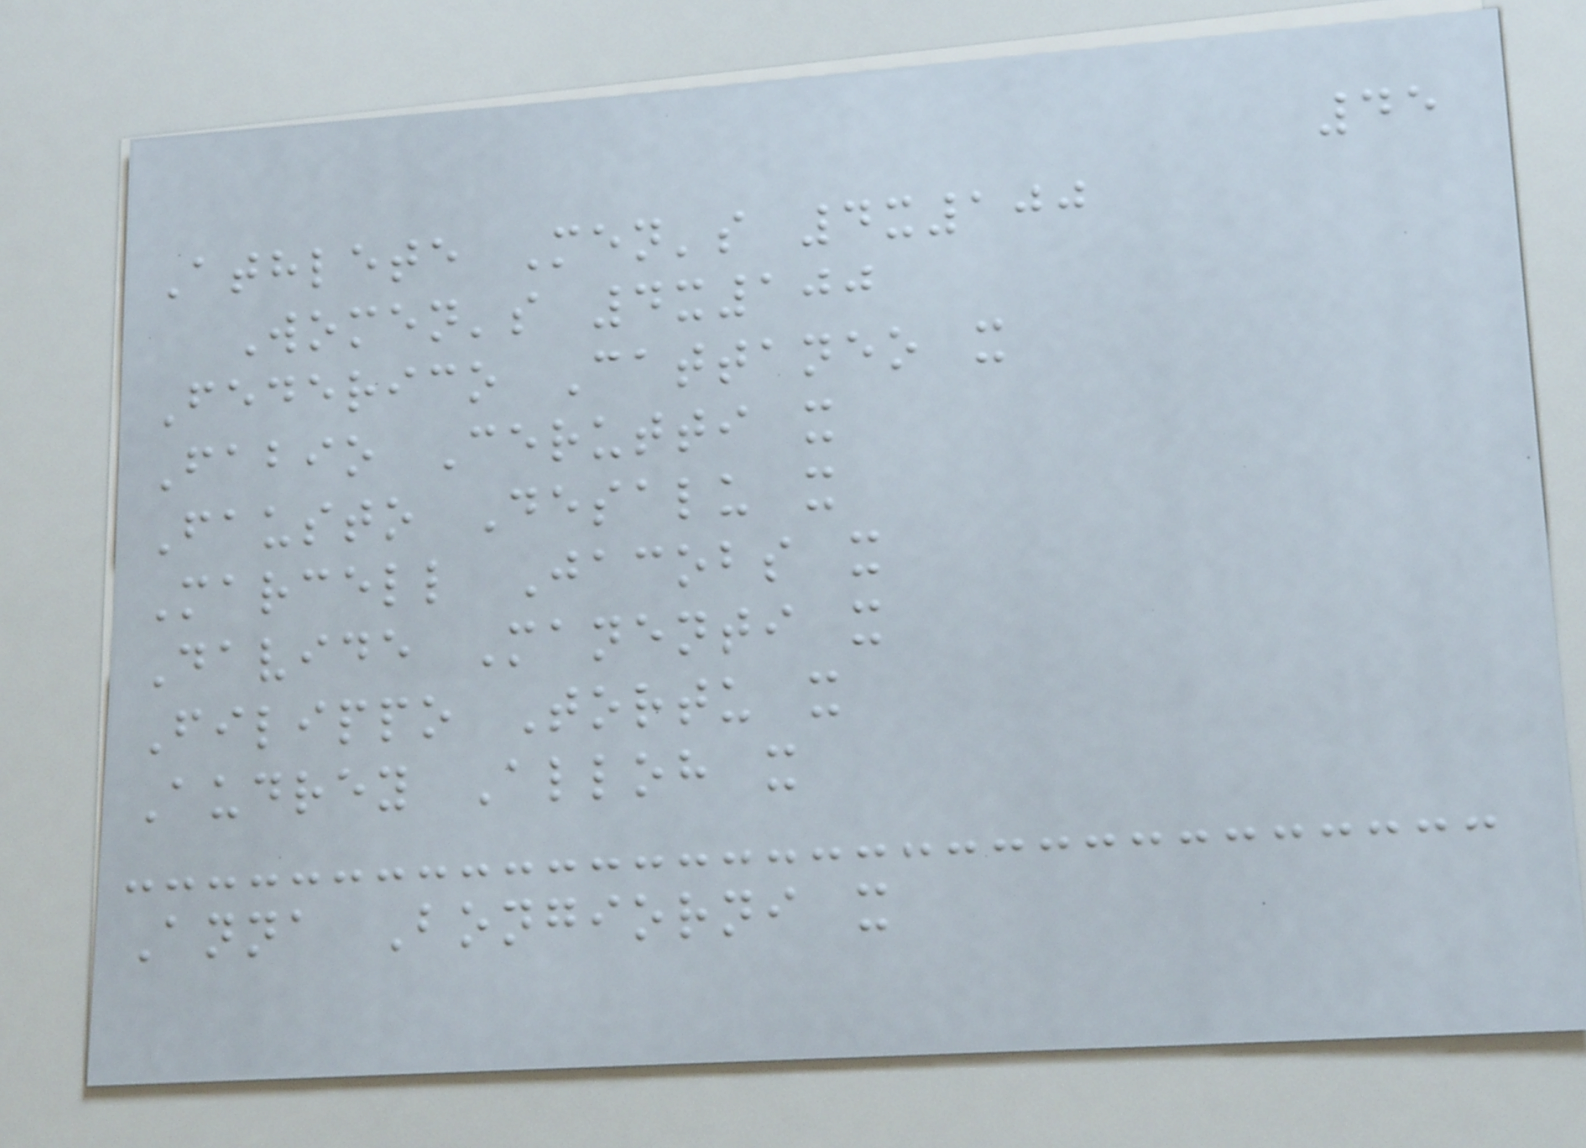45
Athlete Men's 4x100
Women's 4x100
Federico Cattaneo x
Fabio Cerutti x
Fausto Desalu x
Marcell Jacobs x
Davide Manenti x
Filippo Tortu x
Audrey Alloh x
Anna Bongiorni x
